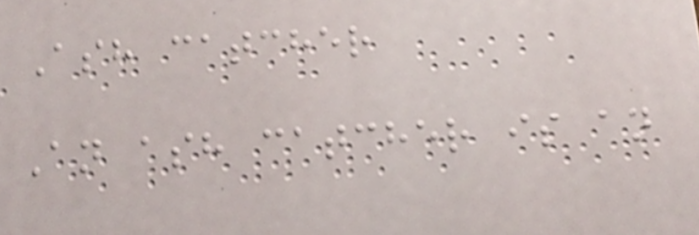Ash catcher
An ash catcher is an
